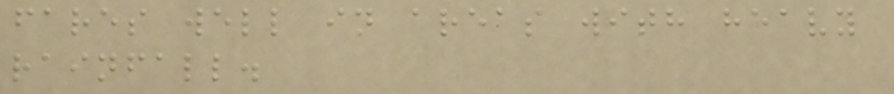fares well in areas with heavy
rainfall.
